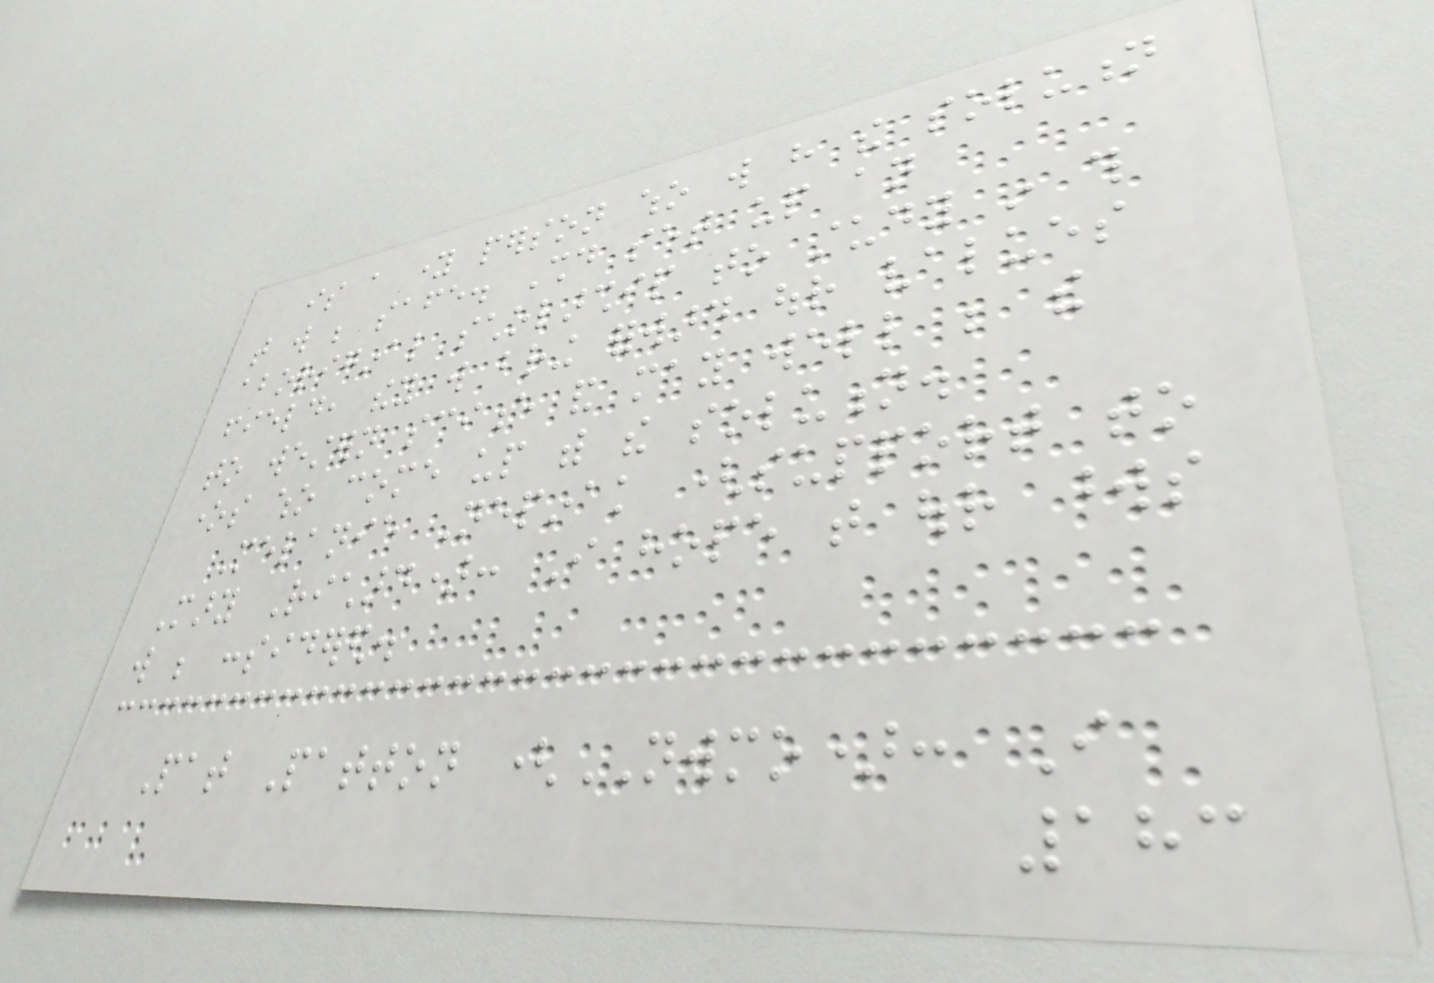is a young person who will have the solution
that will be safe. Should set up an
aboriginal scholarship to study in this
field, they will bring forward our values
to western science and may well be the
ones who come up with the solution.
Melanie Nepinak (support to
Mary Richard): I hope that our words
will be considered.
Pat Patton (NWMO): I
183
